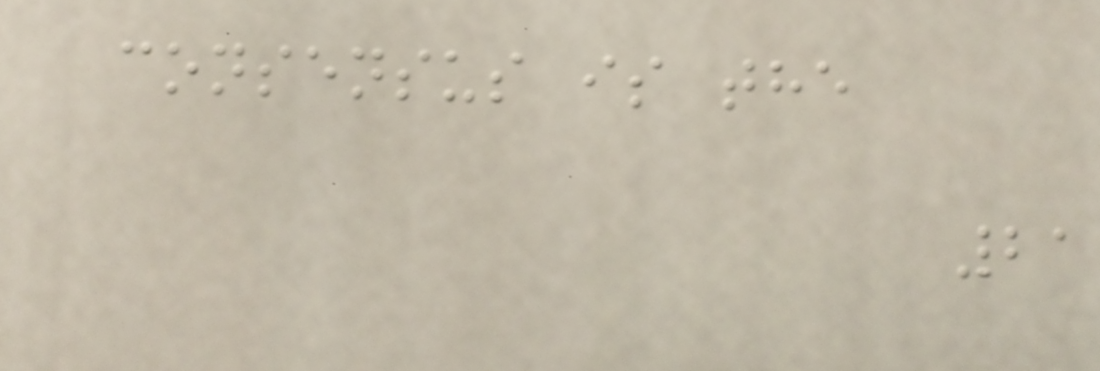consensus is the
21
